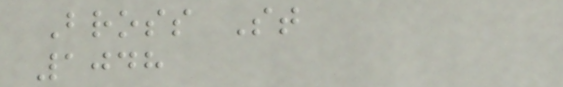Bross St
1048
